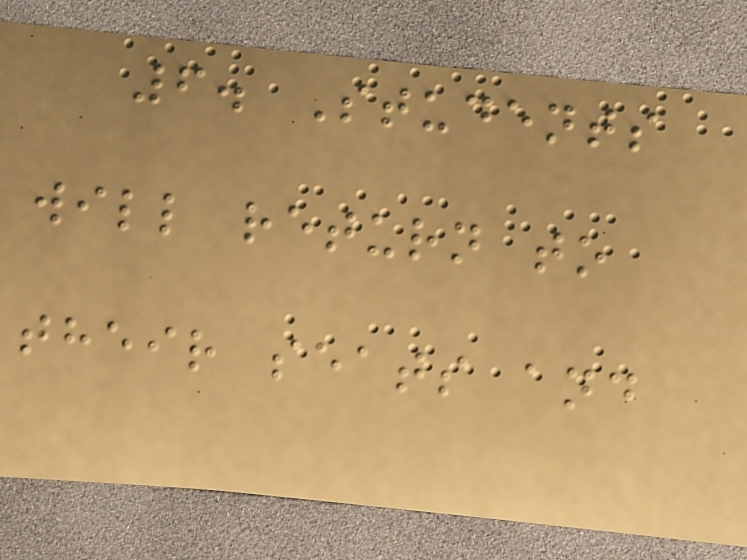6. Students
will return to
their seats and
